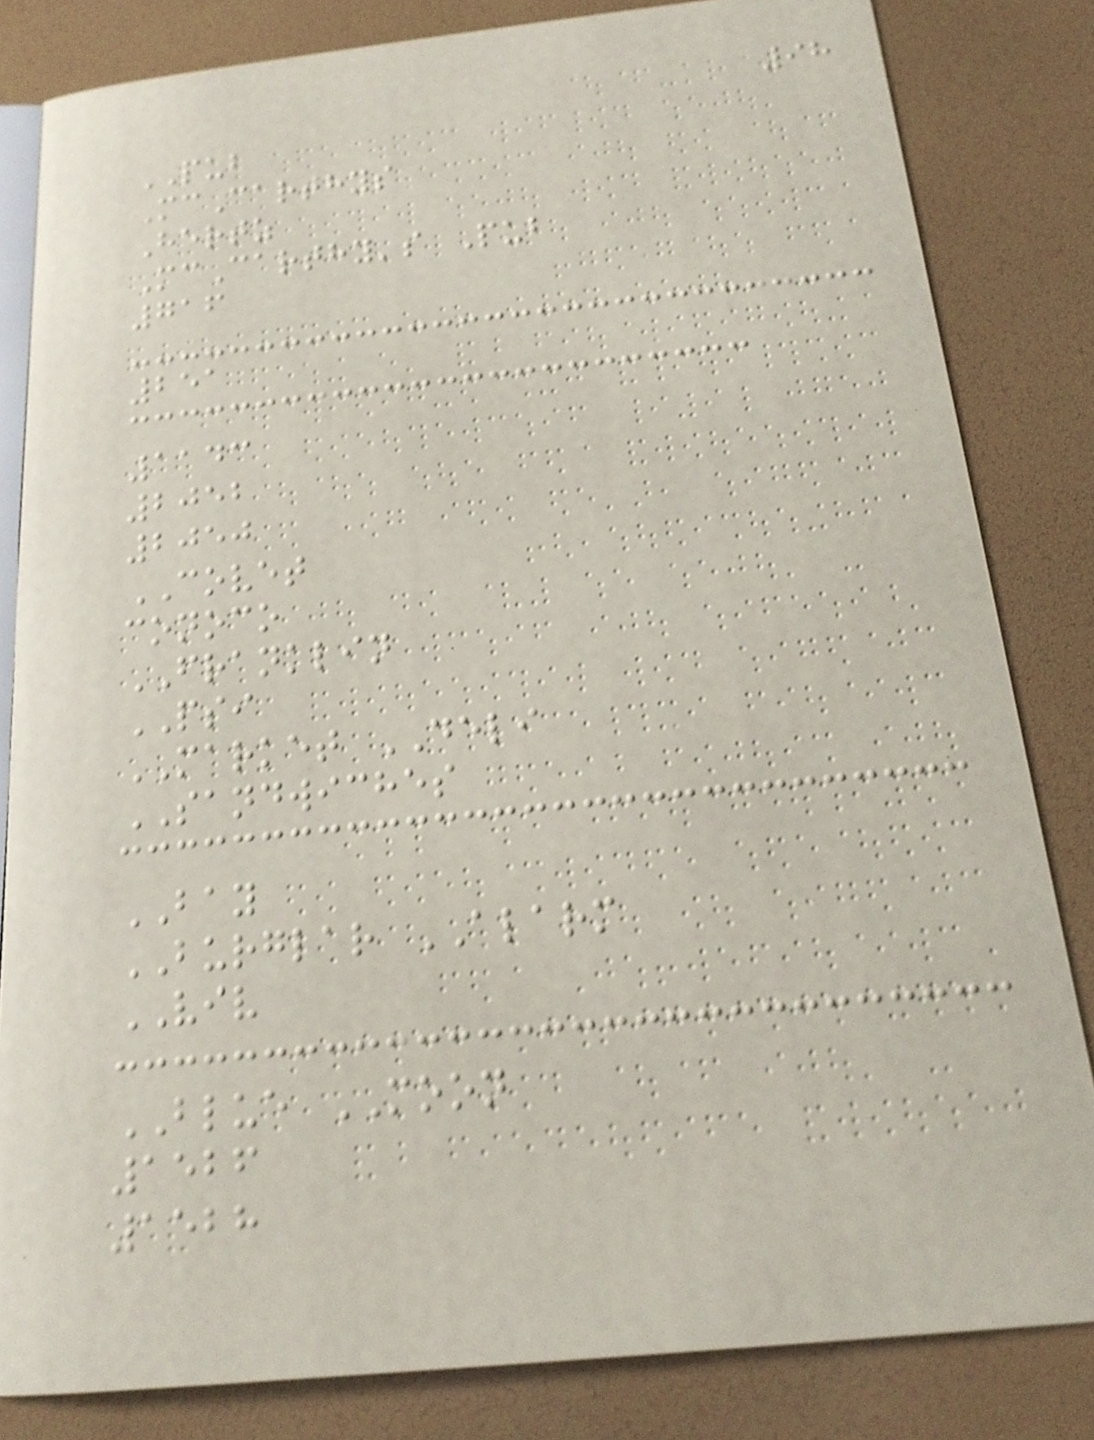98
PUB
McCarthys
Hertz
McCarthy's Pub
716
251
1143
2052
2050
COVET
conoco
FRANKLIN
PSI
MARKET DELI
SANDWICHES
BAY
BURGLAR ALARM
VIV
BLUE MOON
1526
1528
